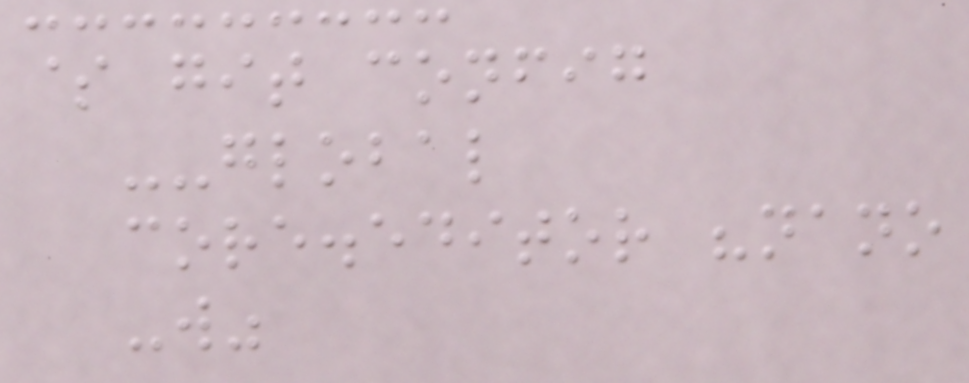$ git config
--global
core.editor "nano
-w"
